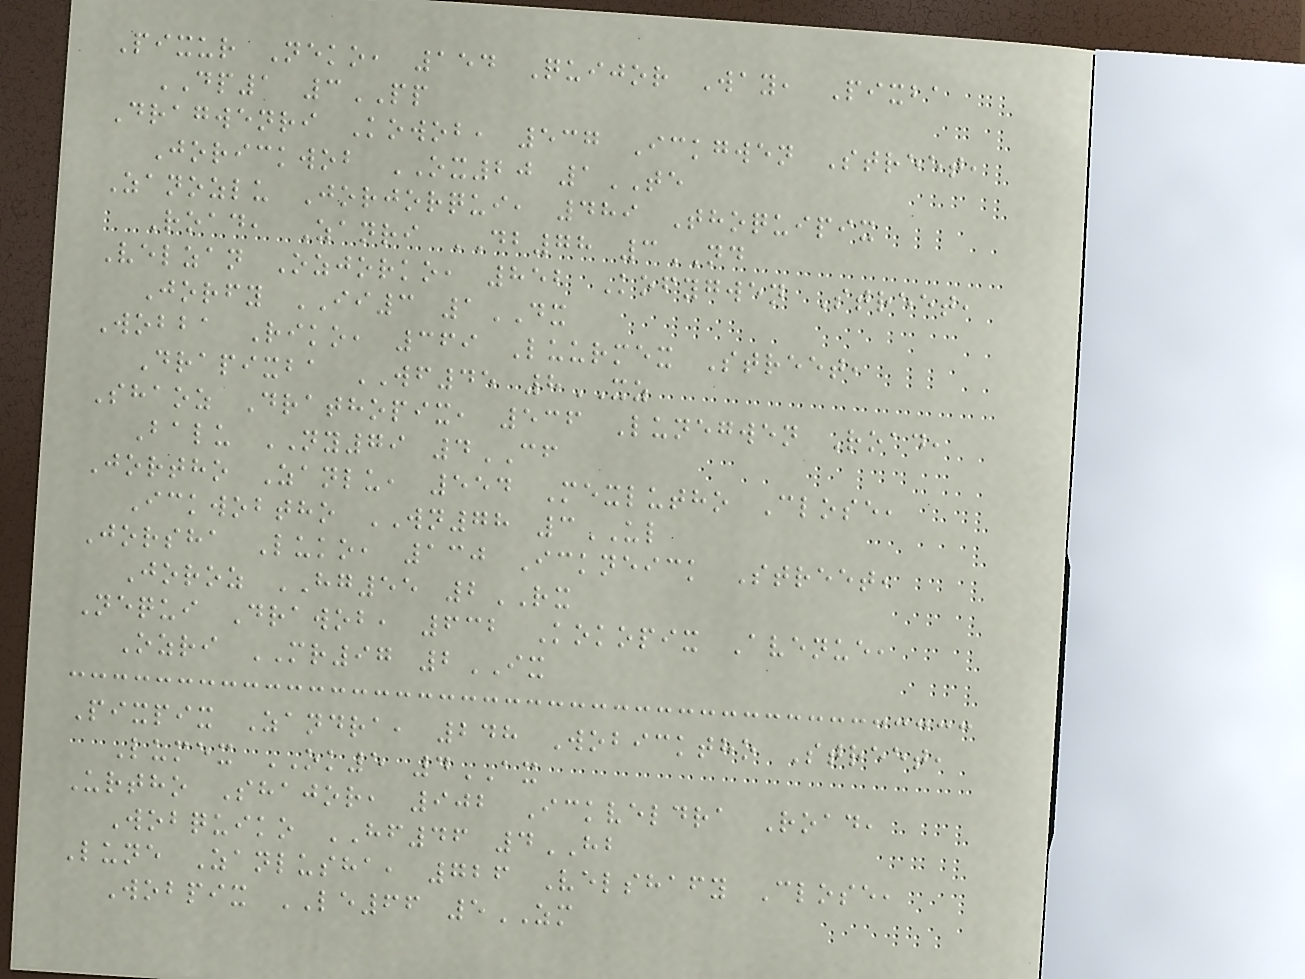Pixur Neko, 154 Quijor Way, Pixba
DP1 3PP
Dragwenri Kowob, 537 Ickgwen Street,
Jorickwob OX20 1TE
Zanozlu Jorjorqui, 489 Thoquipix
Road, Zanri DB78 3ND
Velzan Ozjorko, 852 Kofygwen Street,
Jorfy II3 1DX
Wobba Riko, 369 Luurmex Street,
Drapixba WF45 8XZ
Shaoz Drathopix, 536 Lunegwen Road,
Balu NY79 4CF
Jortho Zanlu, 554 Mexlutho Close,
Ickwobtho WN78 3UL
Jorsha Luko, 130 Ickneick Street,
Joroz HG55 2RX
Nequi Drawob, 632 Kokopix Avenue,
Ozri MR97 2IX
Pixpix Zandra, 248 Wobicktho Street,
Lumex OK5 4AX
Urtho Shajor, 902 Ickveldra Road,
Wobquiko HF46 4HB
Lune Zanlusha, 726 Velshafy Close,
Wobpix LE66 5ZM
